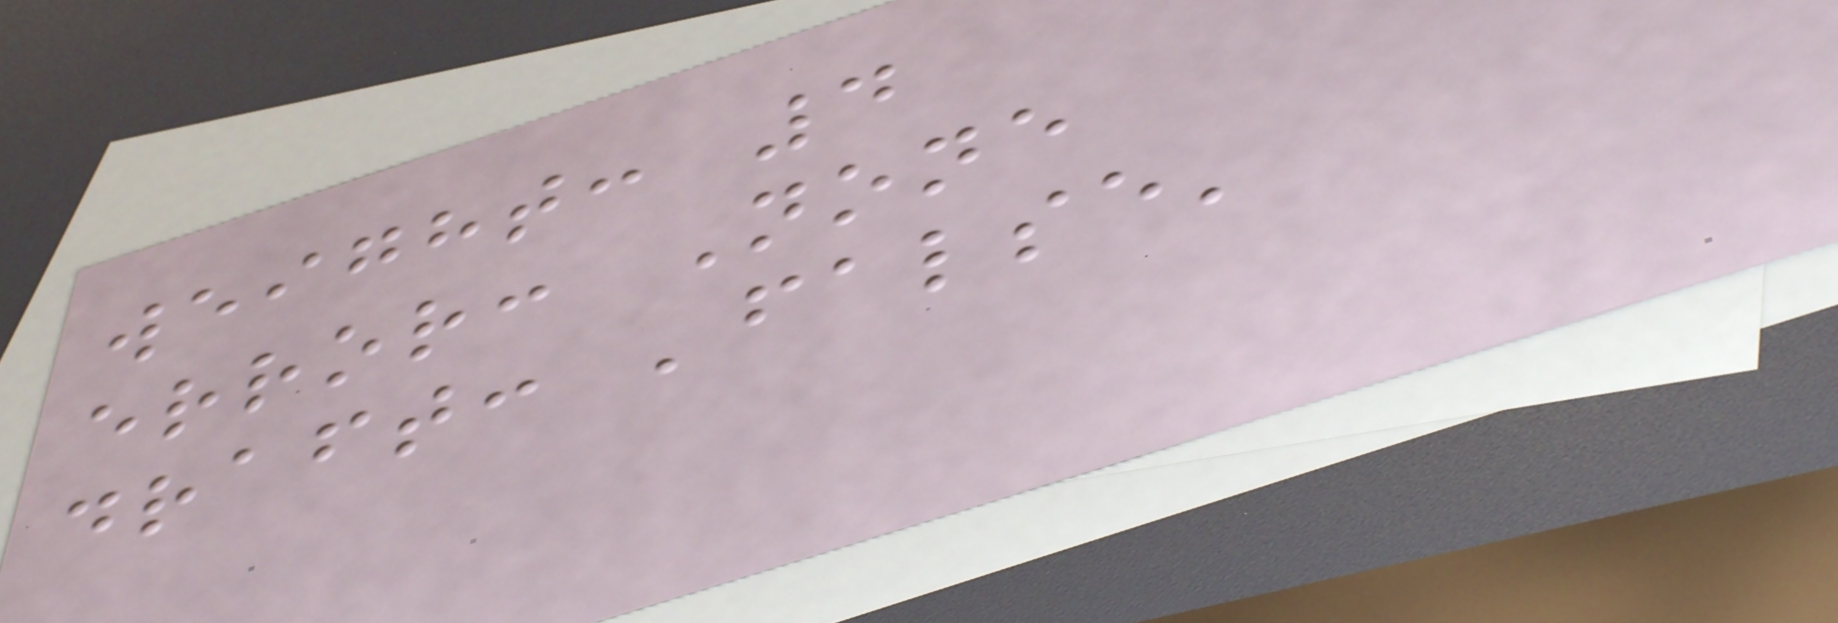weight: 4
error: None
draft: 'false'
